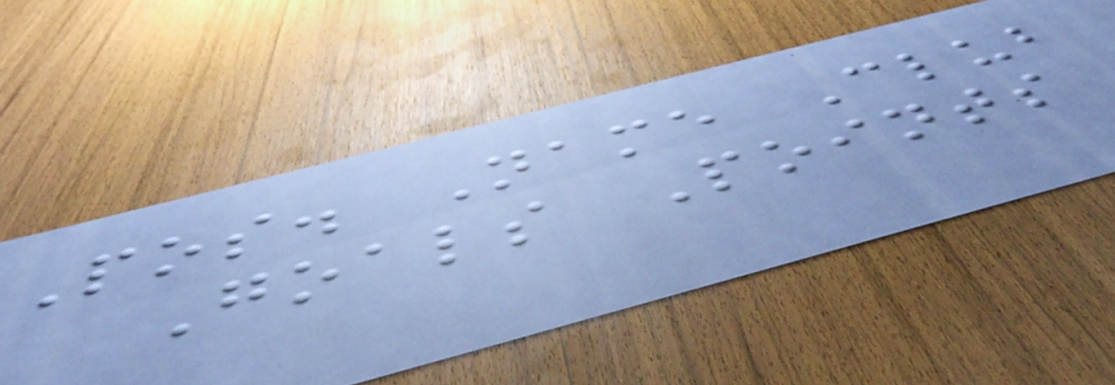Pos. Name Club
Goals Points
